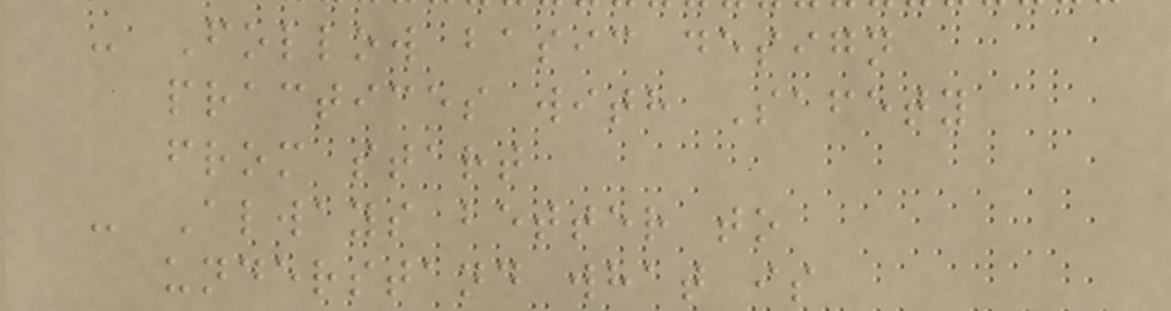- Follow basic design
practices with Safety
from start
- Always better to
understand what is
